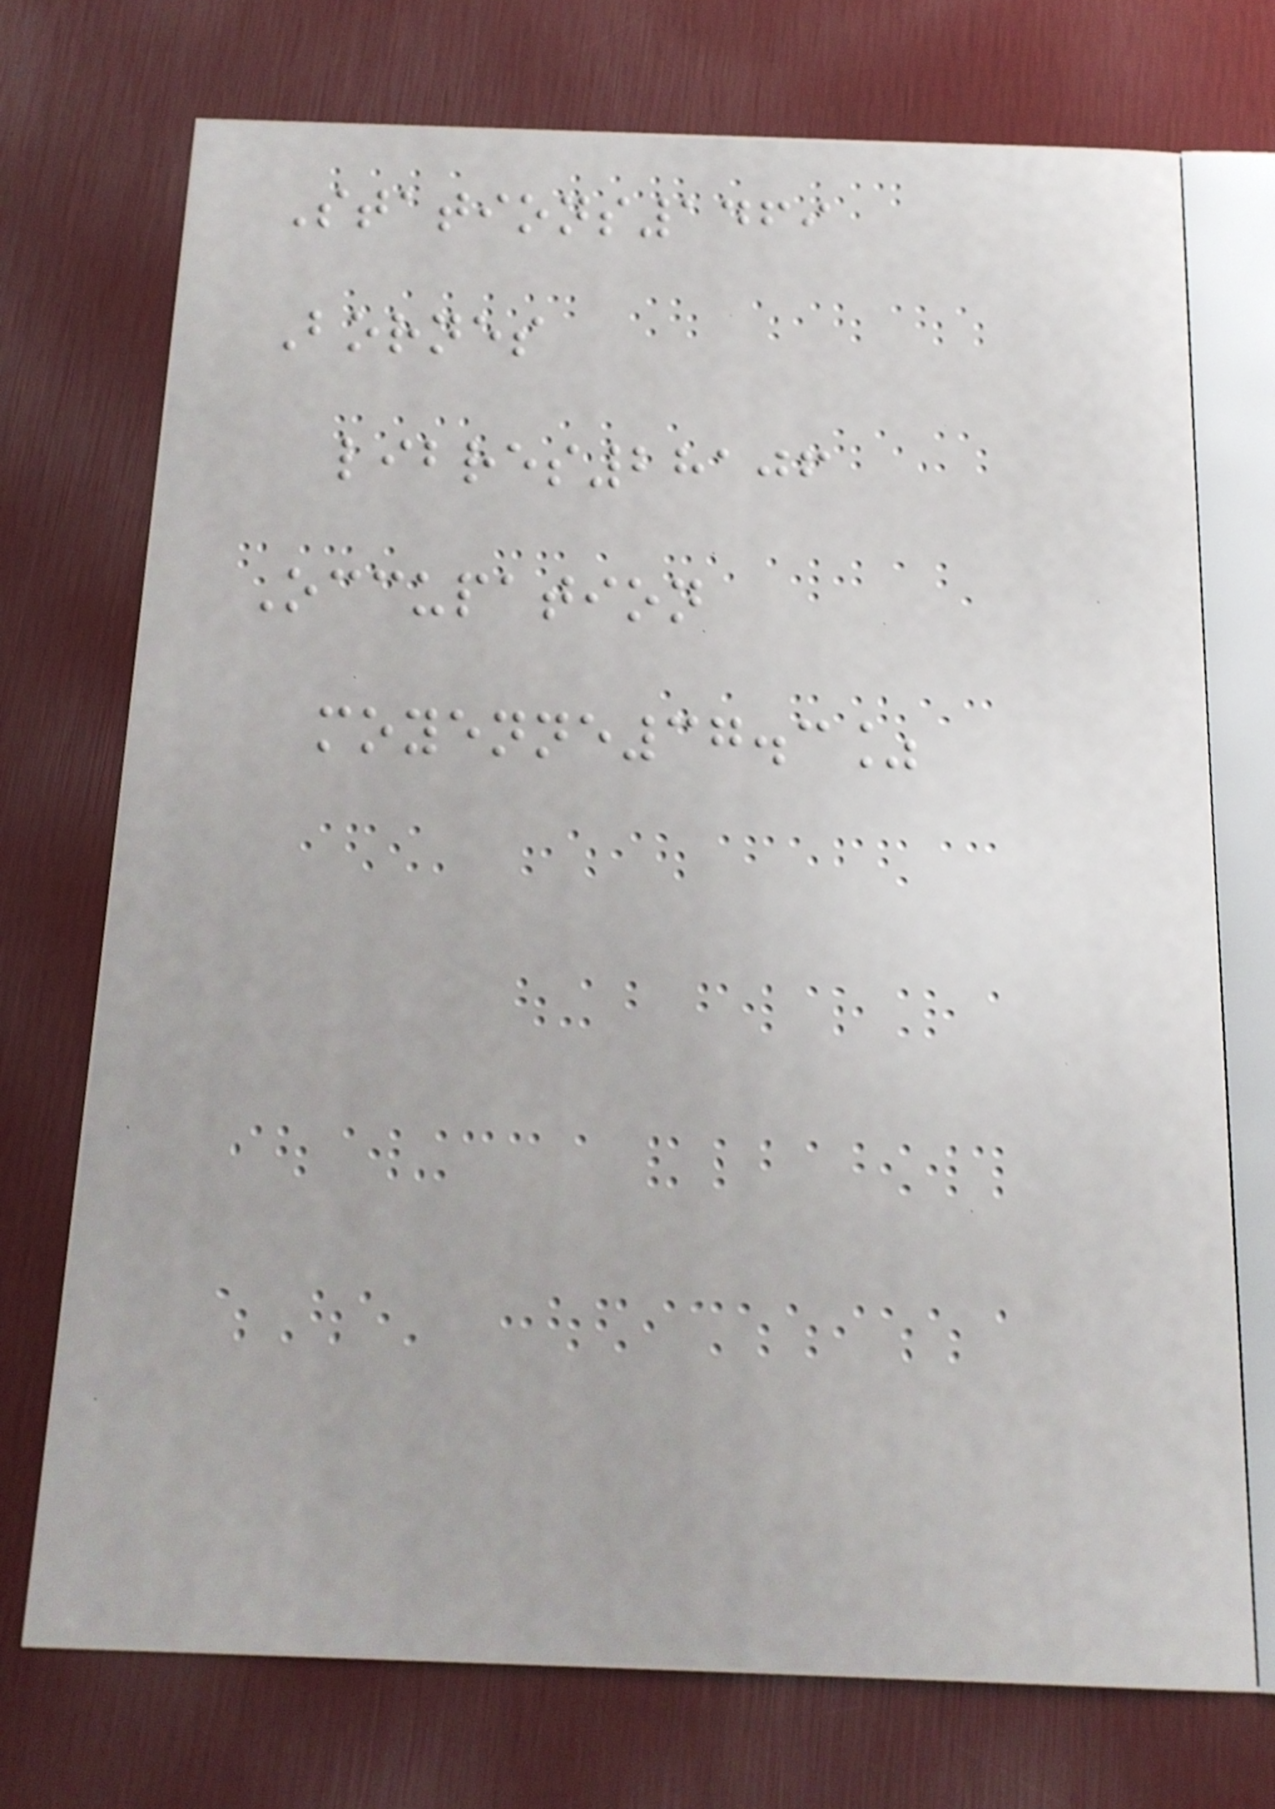Stations1469
Bornes
libres28106
Occupation
moyenne37.3%
